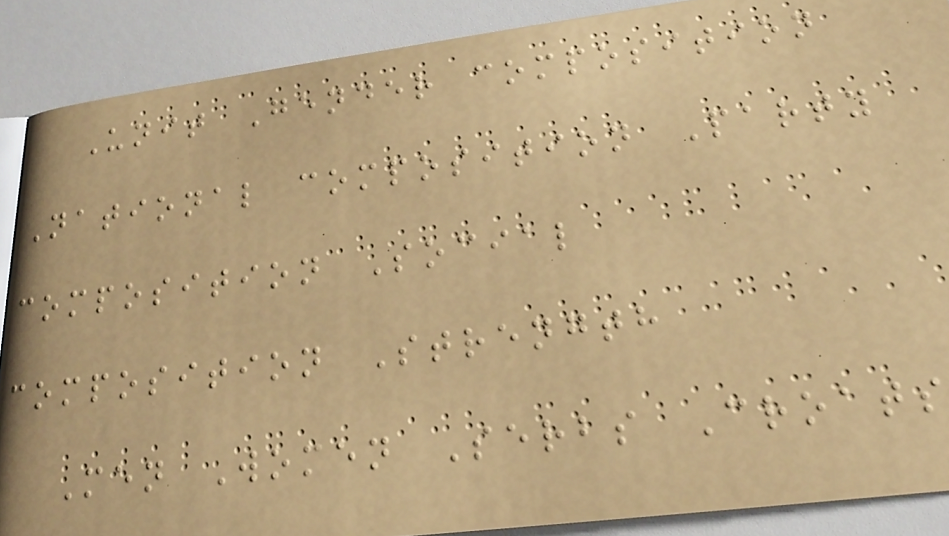Unit Gender composition
National composition Party
composition Social
composition Strength
Men Women Serbs Croats
